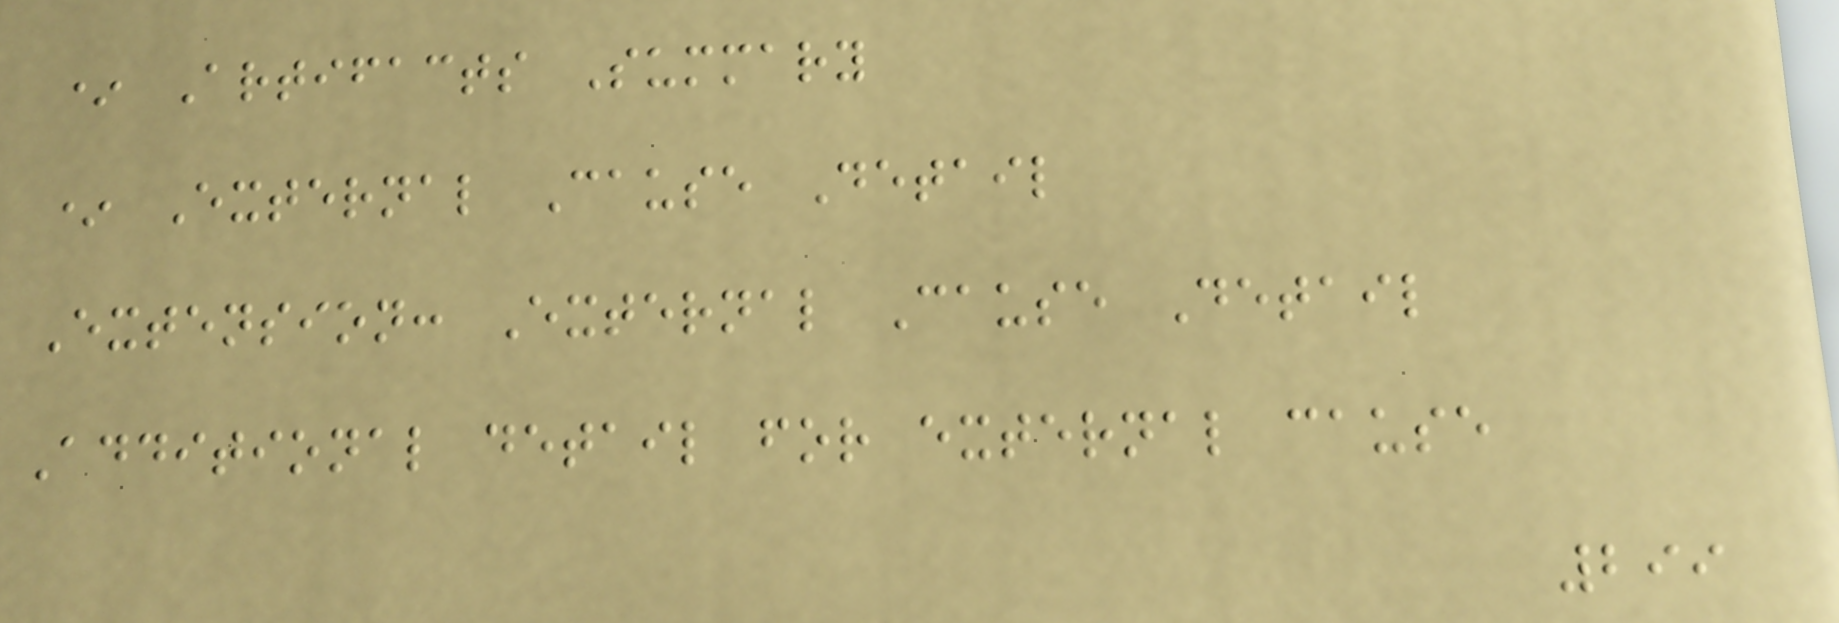* Artifacts Summary
* External Cause Detail
Extension: External Cause Detail
Additional detail for external cause
299
